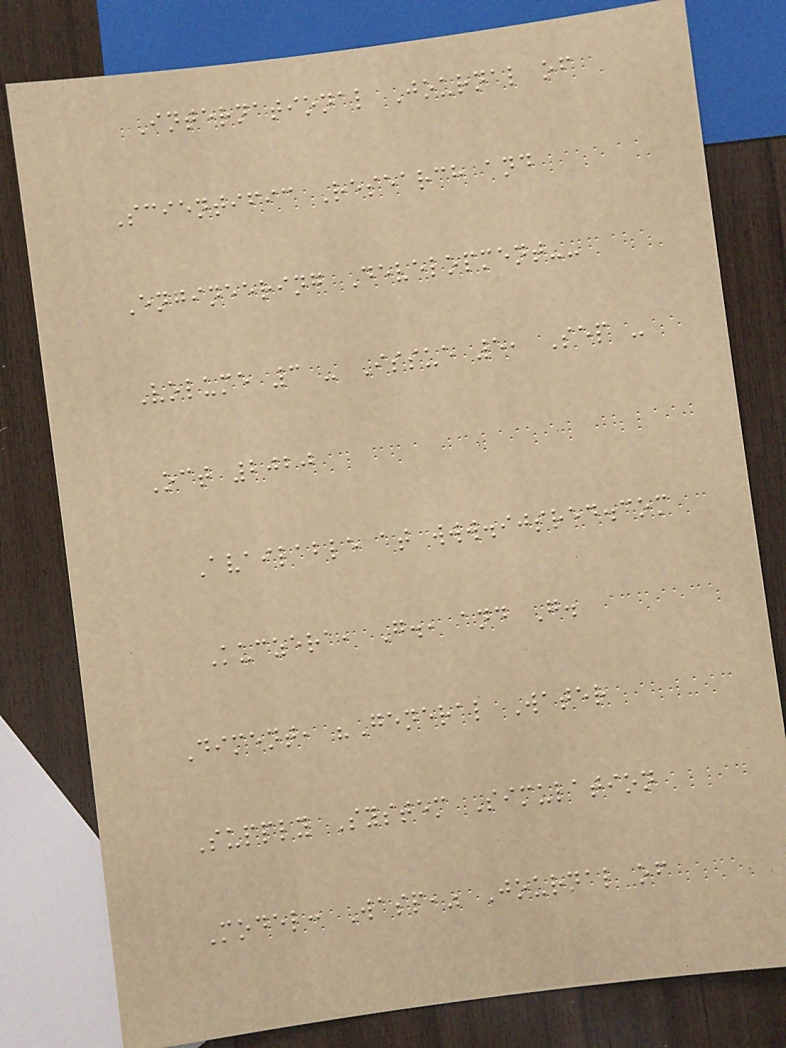International Journal of
Scientific Research and
Engineering Development--
Volume 3 - Issue 5, Sep -
Oct 2020
Available at www.ijsred.com
Kuczera, G., and G.
Diment, "General Water
Supply System Simulation
Model: Wasp," Journal of
